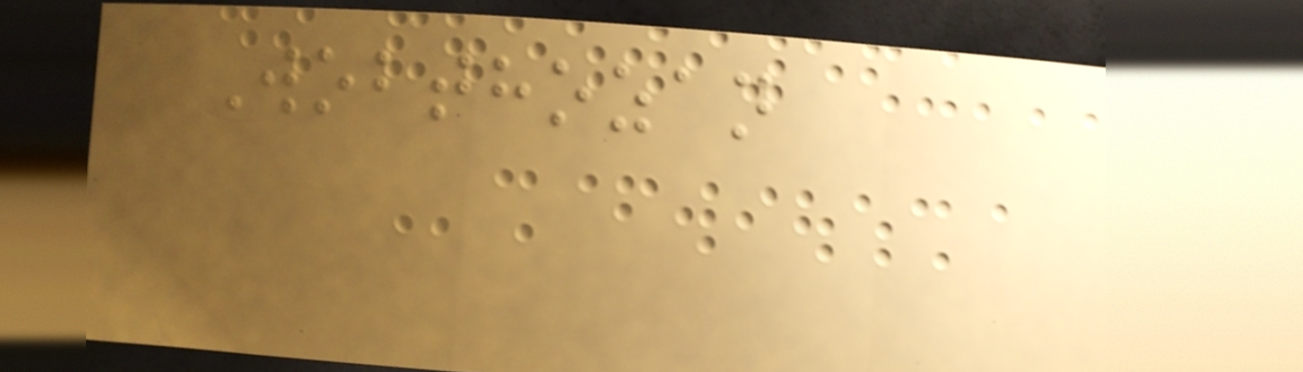Wobthozan
